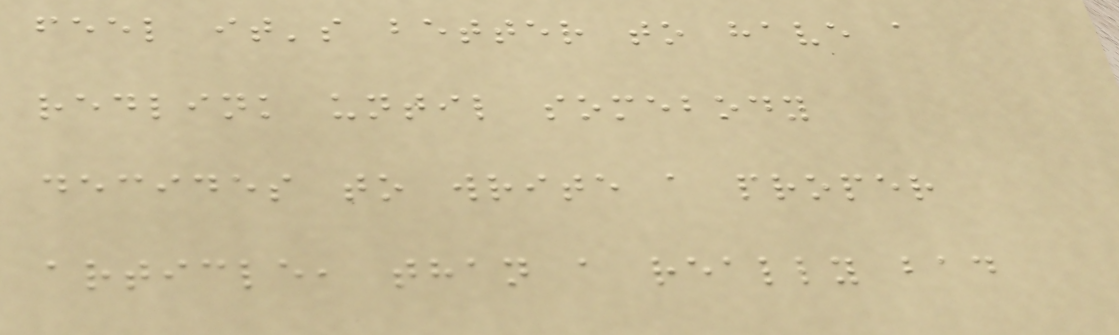feel it's better to have a
redlink until somebody
decides to write a proper
article, than a really bad
